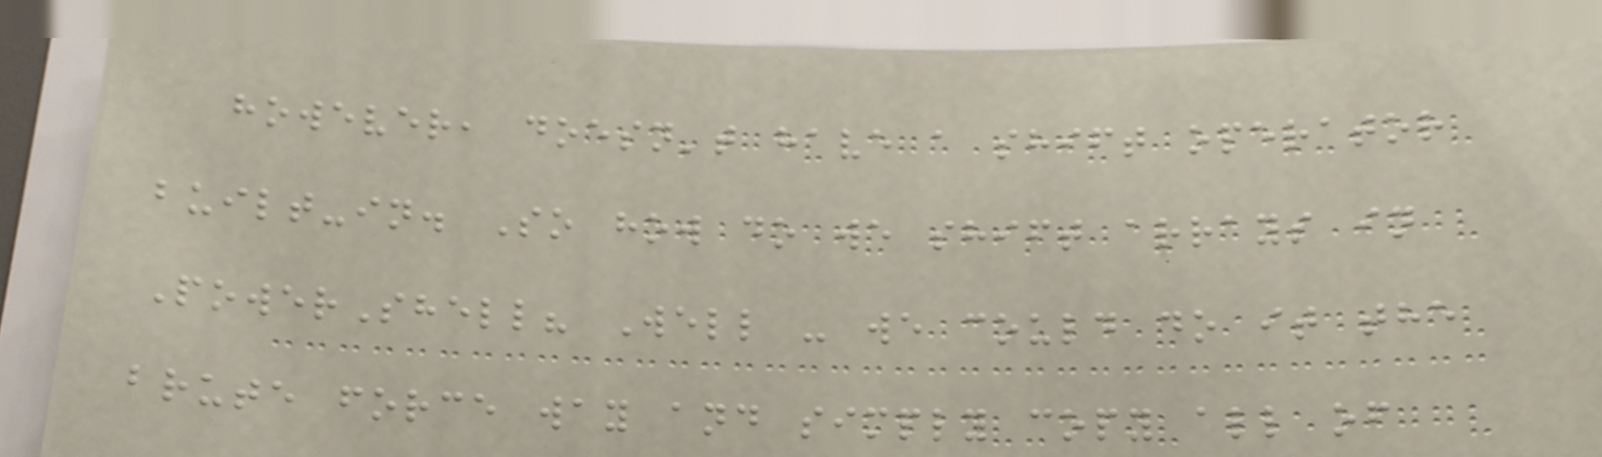however, doesn't have a shift operator
built-in. So how do we shift arrays in
PowerShell? Well - we could do it the
brute force way and simply copy all of
